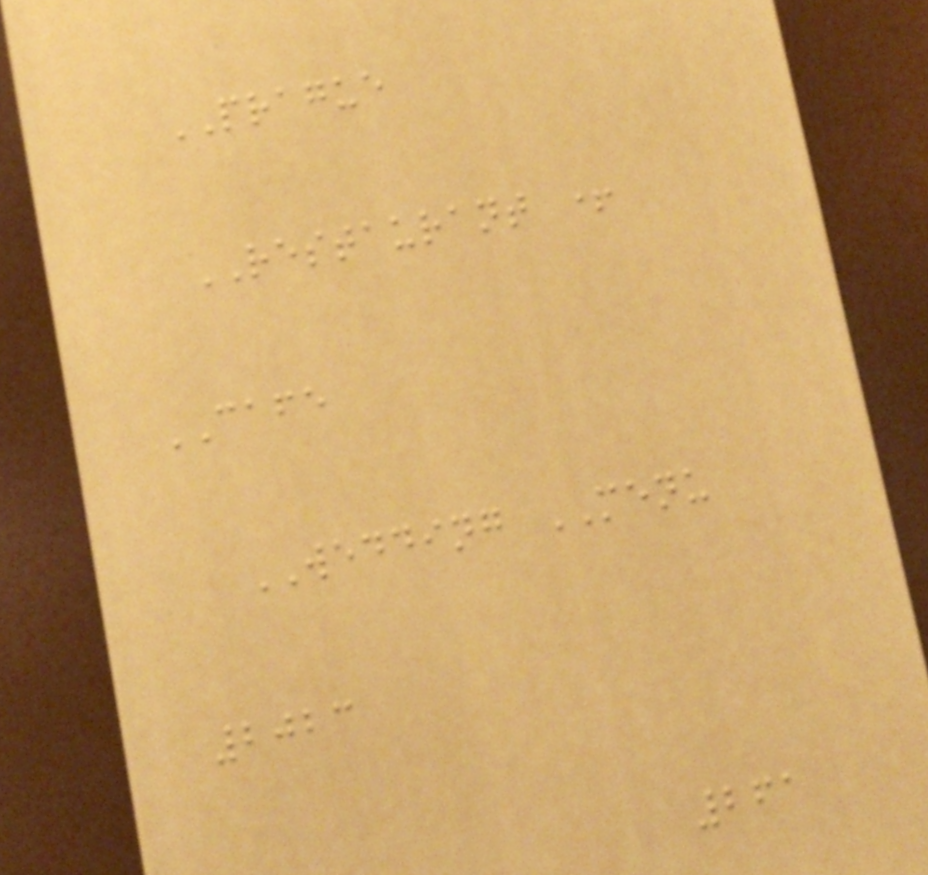PRAGUE
RESTAURANT +
CAFE
WEDDING MENU
2023
261
